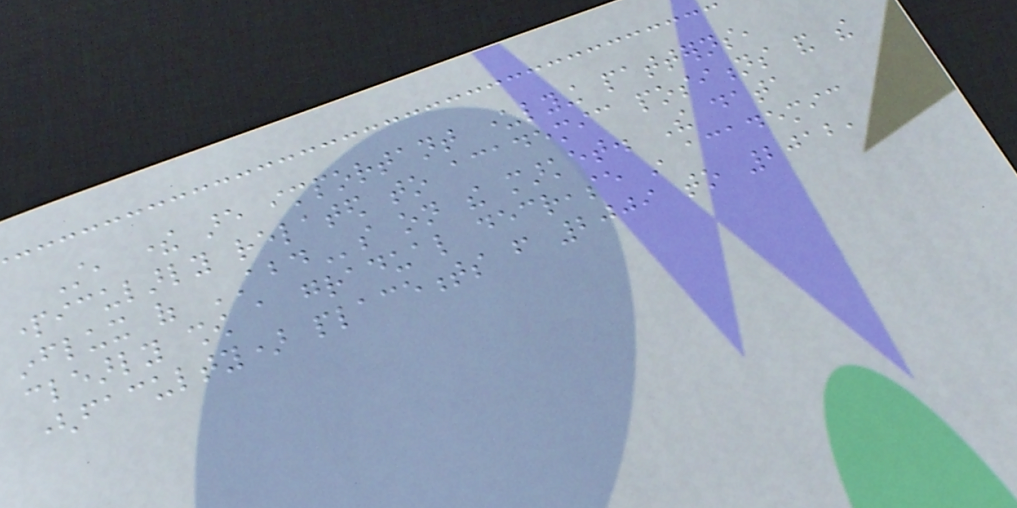Still, there are important underlying patterns,
particularly related to academic positions and the
influx of ABDs on the market. The data
clearly show a gradual decrease in academic
(faculty) placements from 2009 to 2012,
